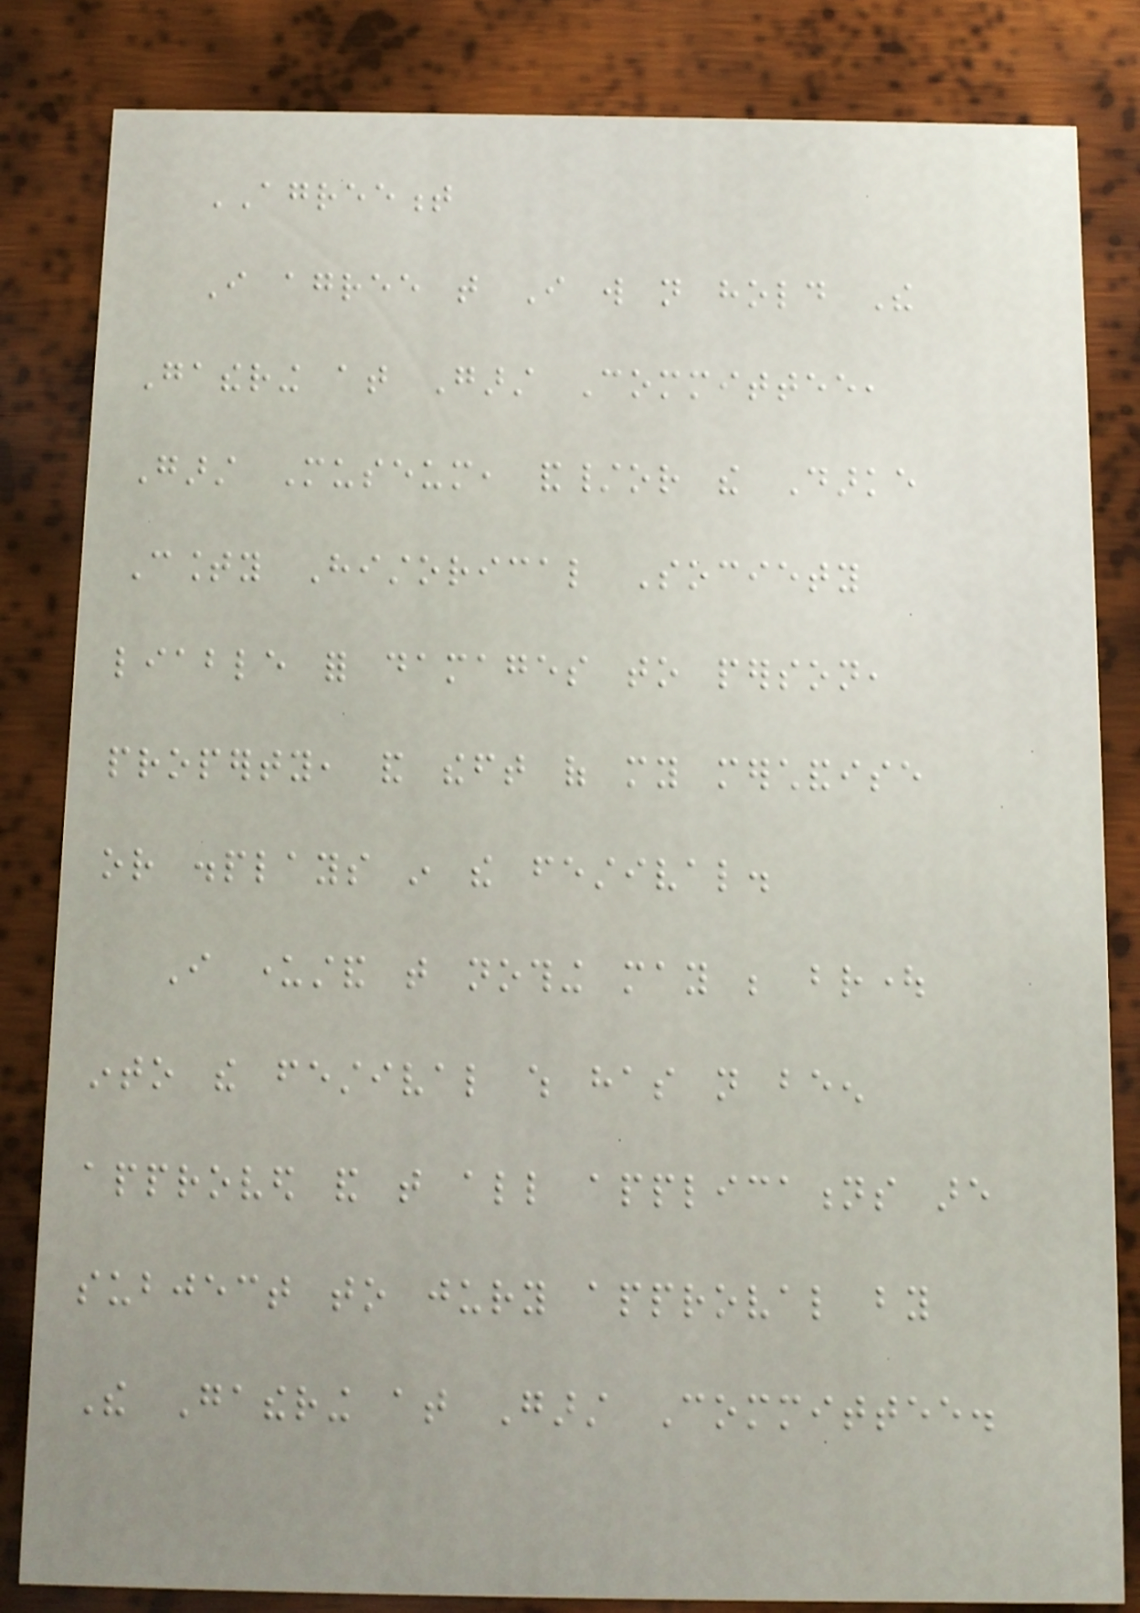AGREEMENT
I agree that I will not hold The
Gathering at Garst Committee,
Garst Museum, and/or the Darke
County Historical Society
liable for damages to person,
property, and theft of my merchandise
or displays in the festival.
I understand that nothing may be brought
into the festival which has not been
approved and that all applications are
subject to jury approval by
The Gathering at Garst Committee.
